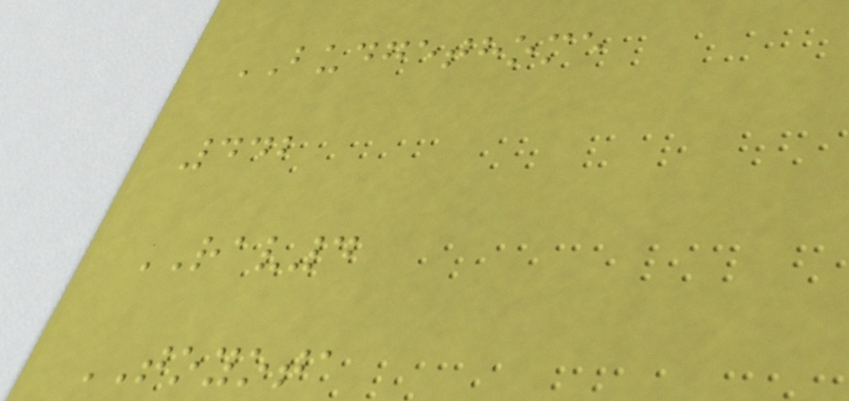BUDGETHOME
442
RAV4
TOYOTA
